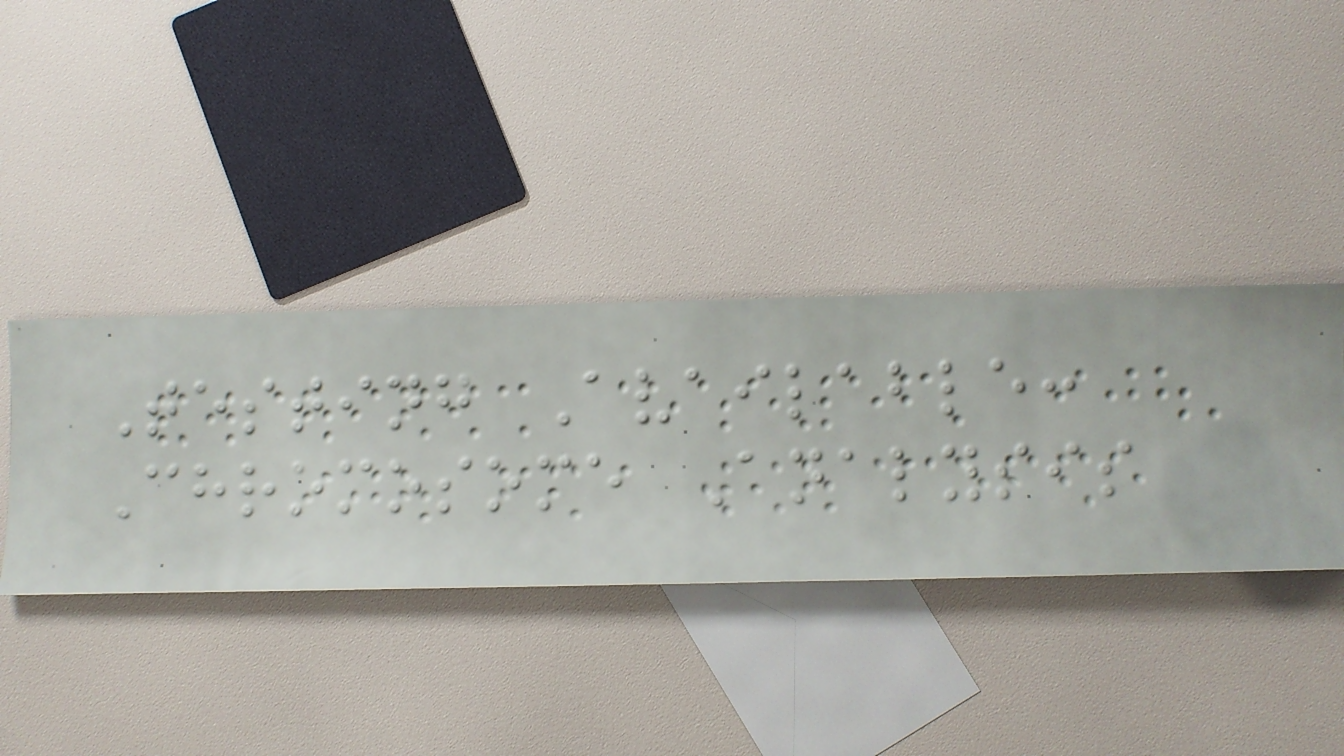Testing Available:
Chromosome Analysis
